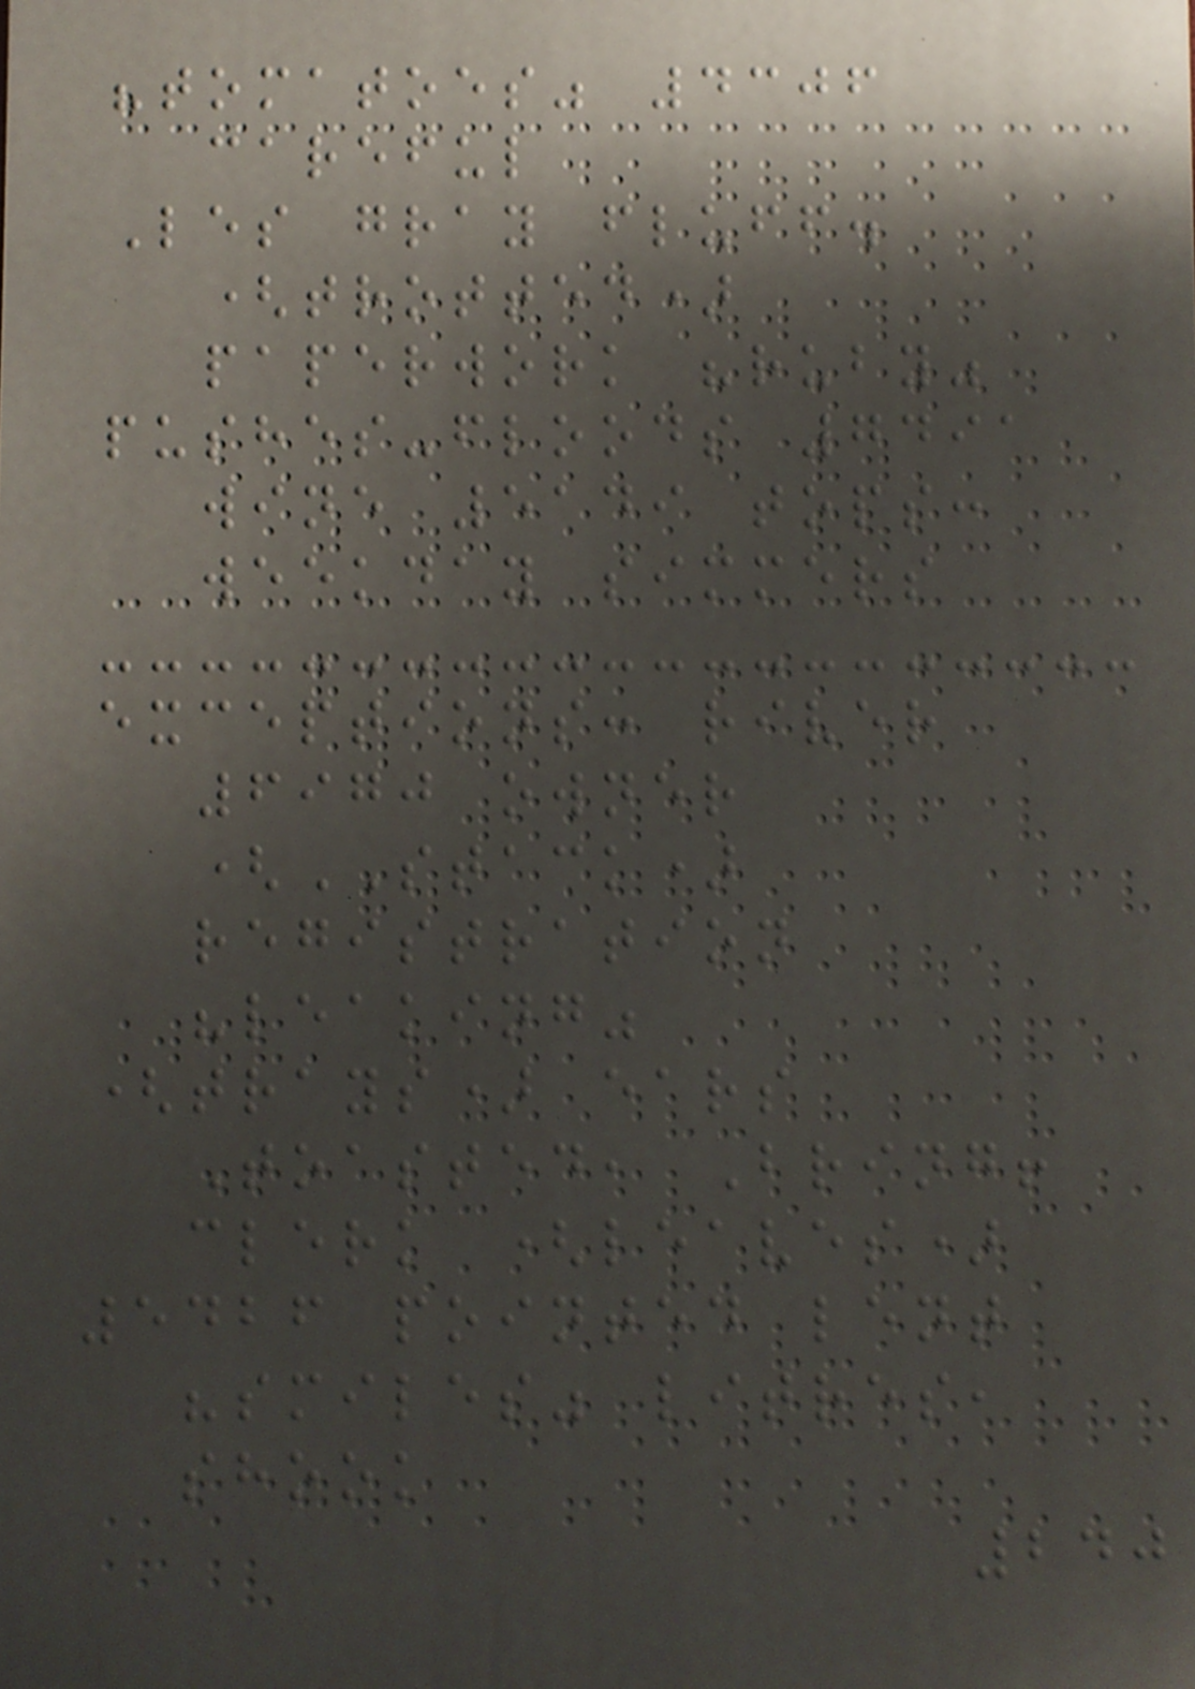"tomatoes" 4306
careful
Les gray fluff.
(trotted)
paperwork "ruby"
pushes-floods 7491
wine 5149 tops:
weekday simmers
exceptions: river
6970 owner
(STACK)
registration
"leaking"
(trays) ears
Toasted, Bring!
clerk (leaves)
5426 pointed lent
"smiles" litres,
shook
240
